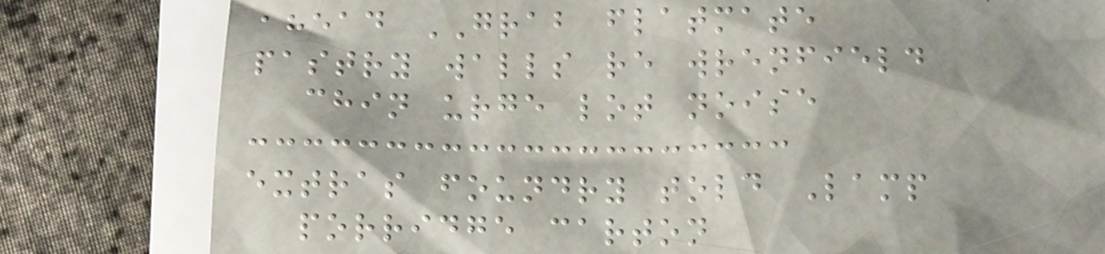ahead GRAB flatmate
pastry walls re wrenfield
chin urge lot noise
extras foundry told Lamp
porridge carton
